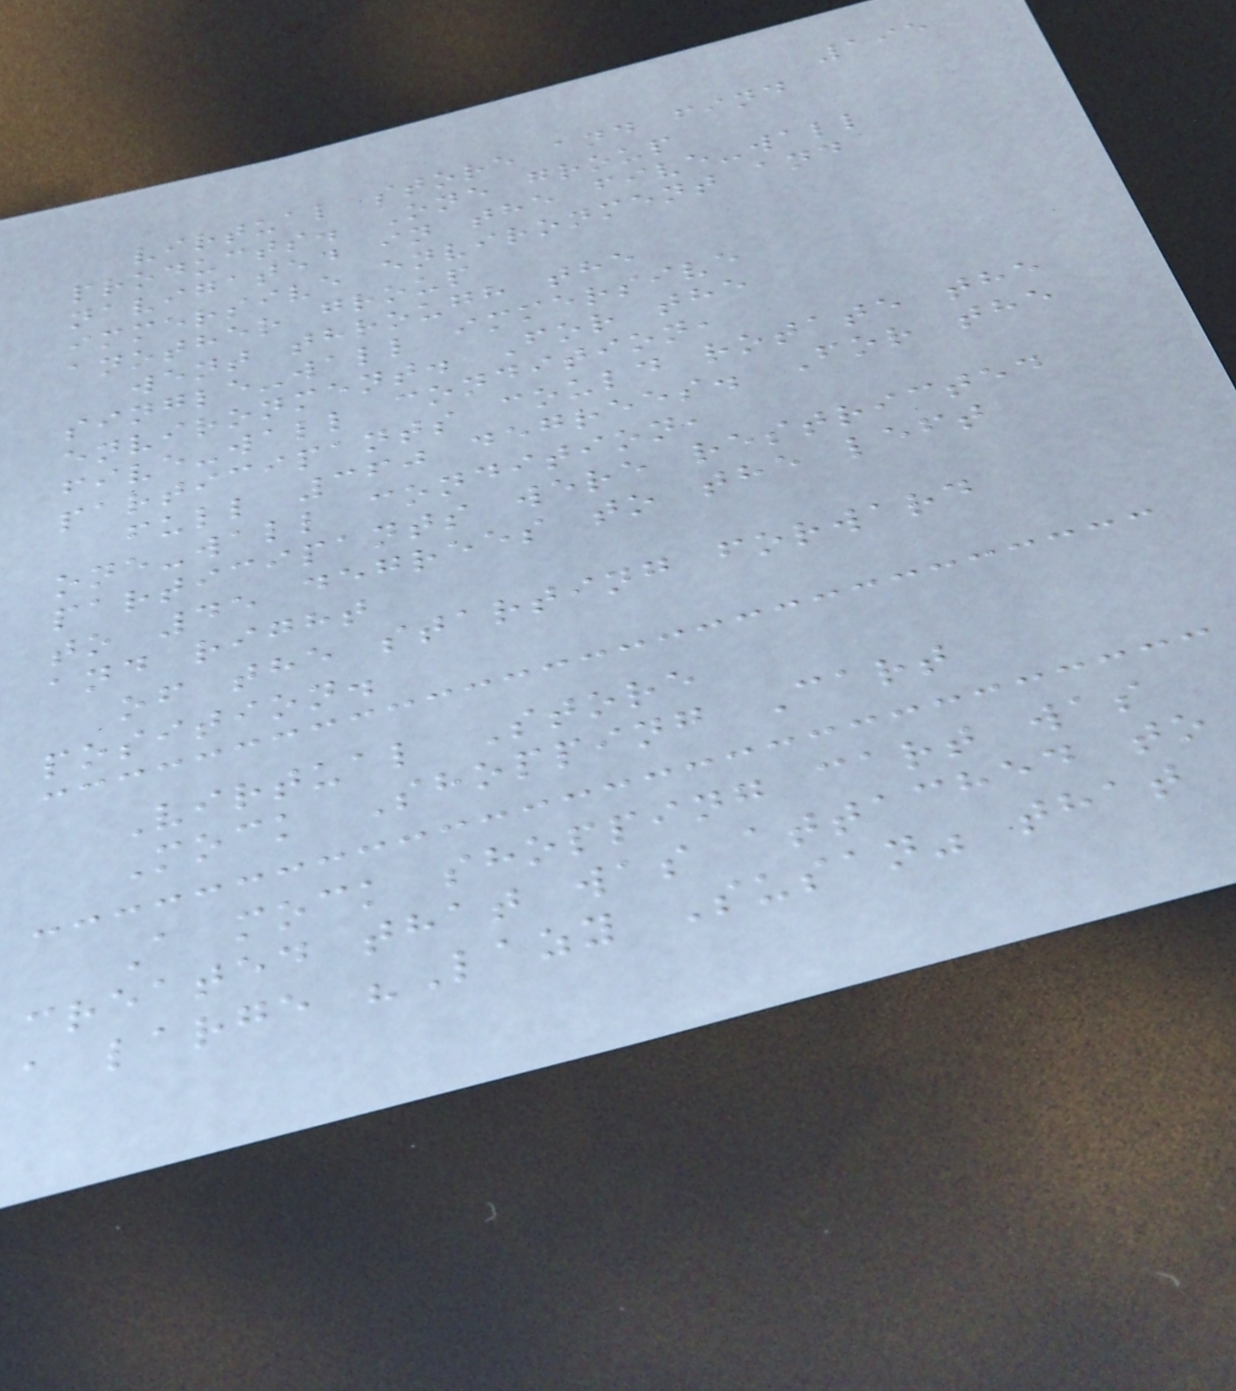195
virtual store and find
products. One group
navigated in the five-wall
immersive environment and
another group
went through the
single-wall immersive
environment. For the
five-wall condition,
participants could rotate the
full 360 degrees. For the
one-wall condition,
participants were restricted
to 45 degrees to the left
and right
of the starting forward
position.
Virtual Store
Mock Shopping Cart
A mock shopping cart was
created that was attached to
a large "Lazy Susan" that
